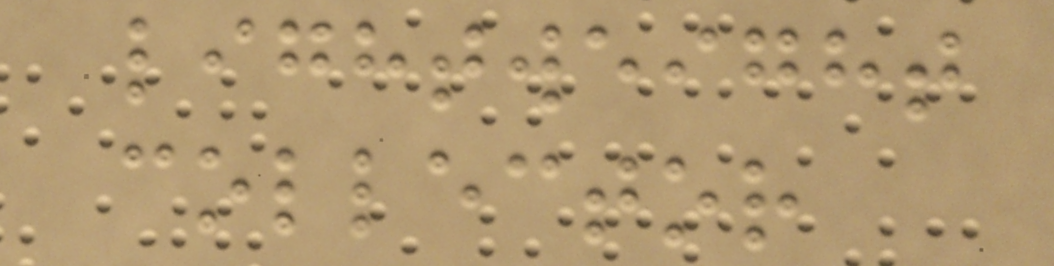lightweight
collector
